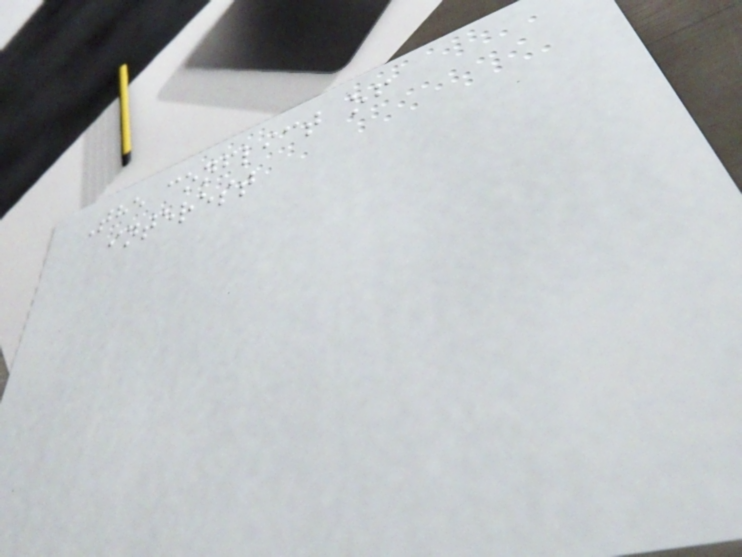The conflict of
interest
